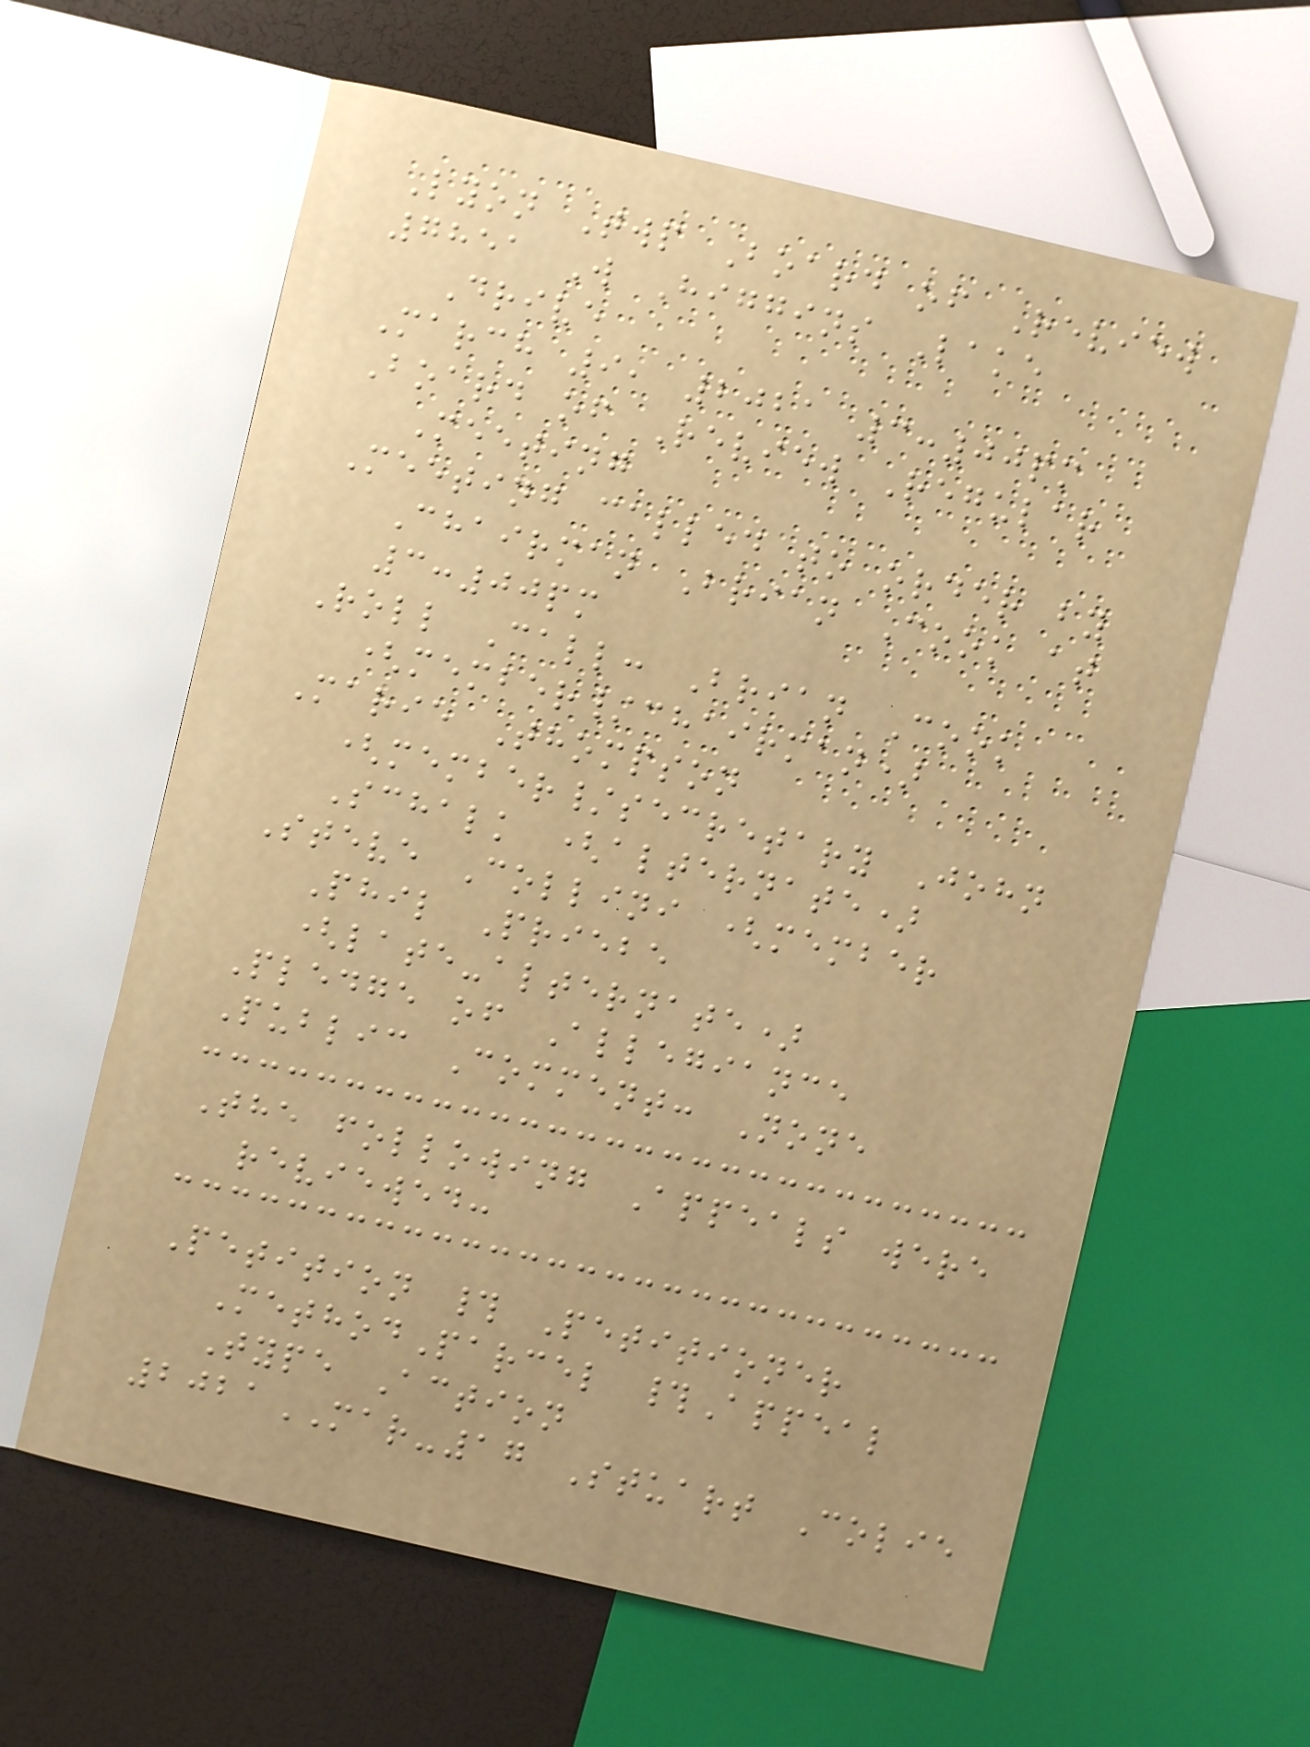Lyon Twp Board of Review
7851 W Higgins Lake
Drive
March 9, 2021 3:00pm
Board of Review Regular
Meeting
Meeting called to order by
Chairman Brian Cook at
3:00pm
Roll Call: Brian Cook
(member/chairman)
Marie Thompson
(member/secretary John
Schalk (alternate)
Steve Collini (member
Phil Priebe
(late-alternate)
Pledge of Allegiance
Public Comment: None
The following Appeals were
reviewed:
Petition # Petitioner
MethodParcel #Appeal
Type Action
2021MAR-17 Stuart Colie
